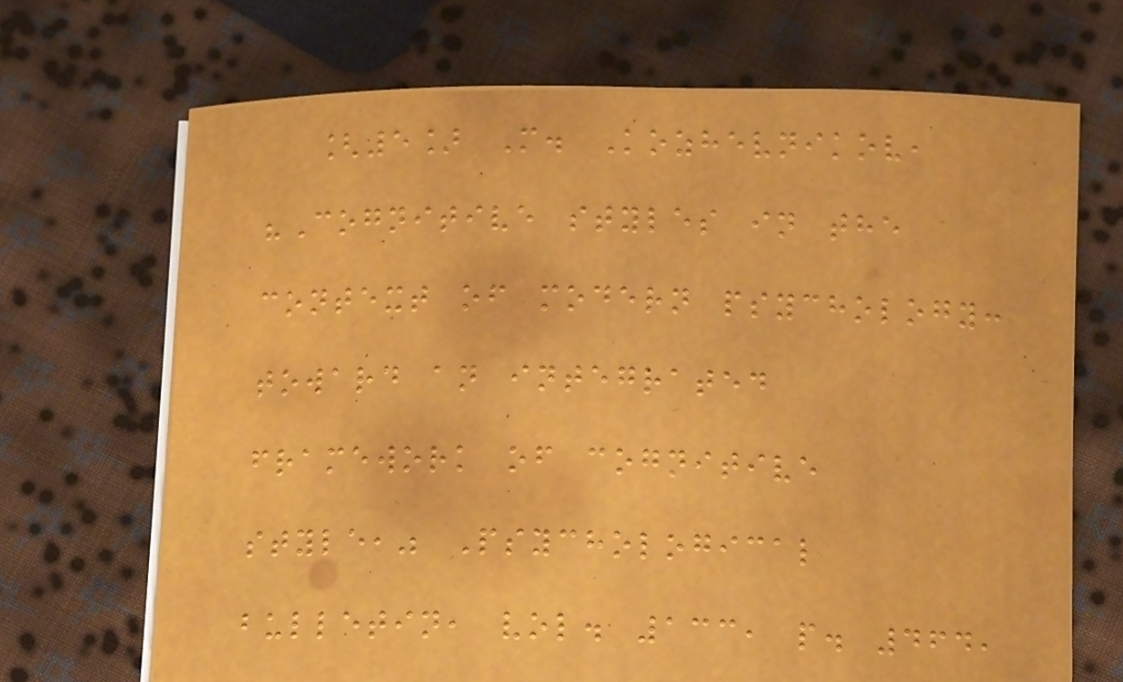[5] M. Kozhevnikov,
"Cognitive styles in the
context of modern psychology:
toward an integrated
framework of cognitive
style," Psychological
bulletin, vol. 133, p. 464,
